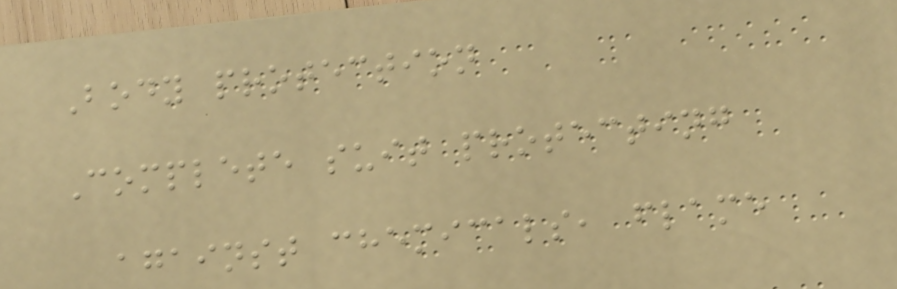Body protection
Complete suit protecting
against chemicals, flame
